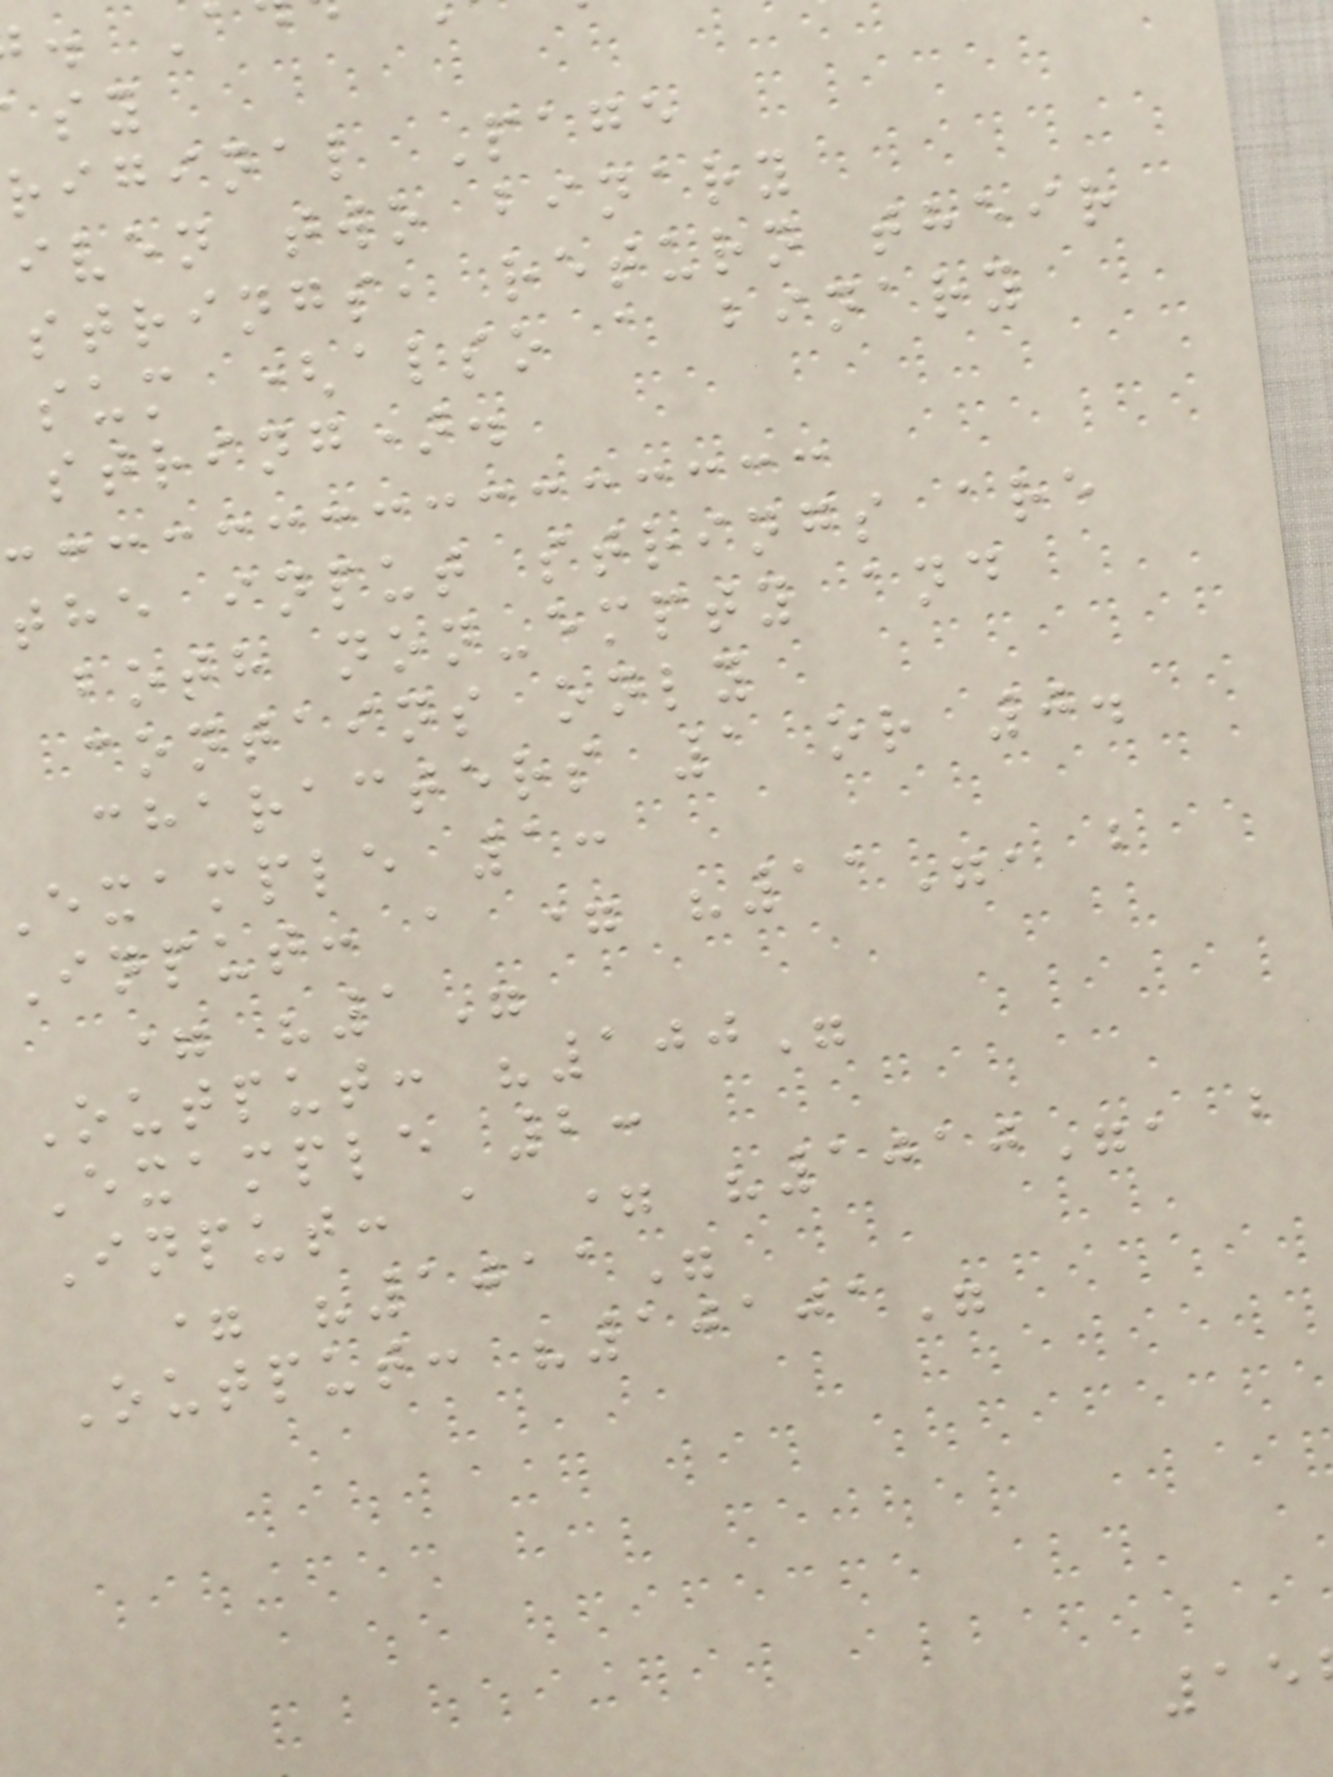riginal Page
iven two binary
strings, return their
sum (also a binary
string).
the input strings are
both non-empty and
contains only
characters 1 or 0.
example 1:
Input: a = "11", b
= "1"
Output: "100"
Example 2:
Input: a = "1010", b
= "1011"
Output: "10101"
